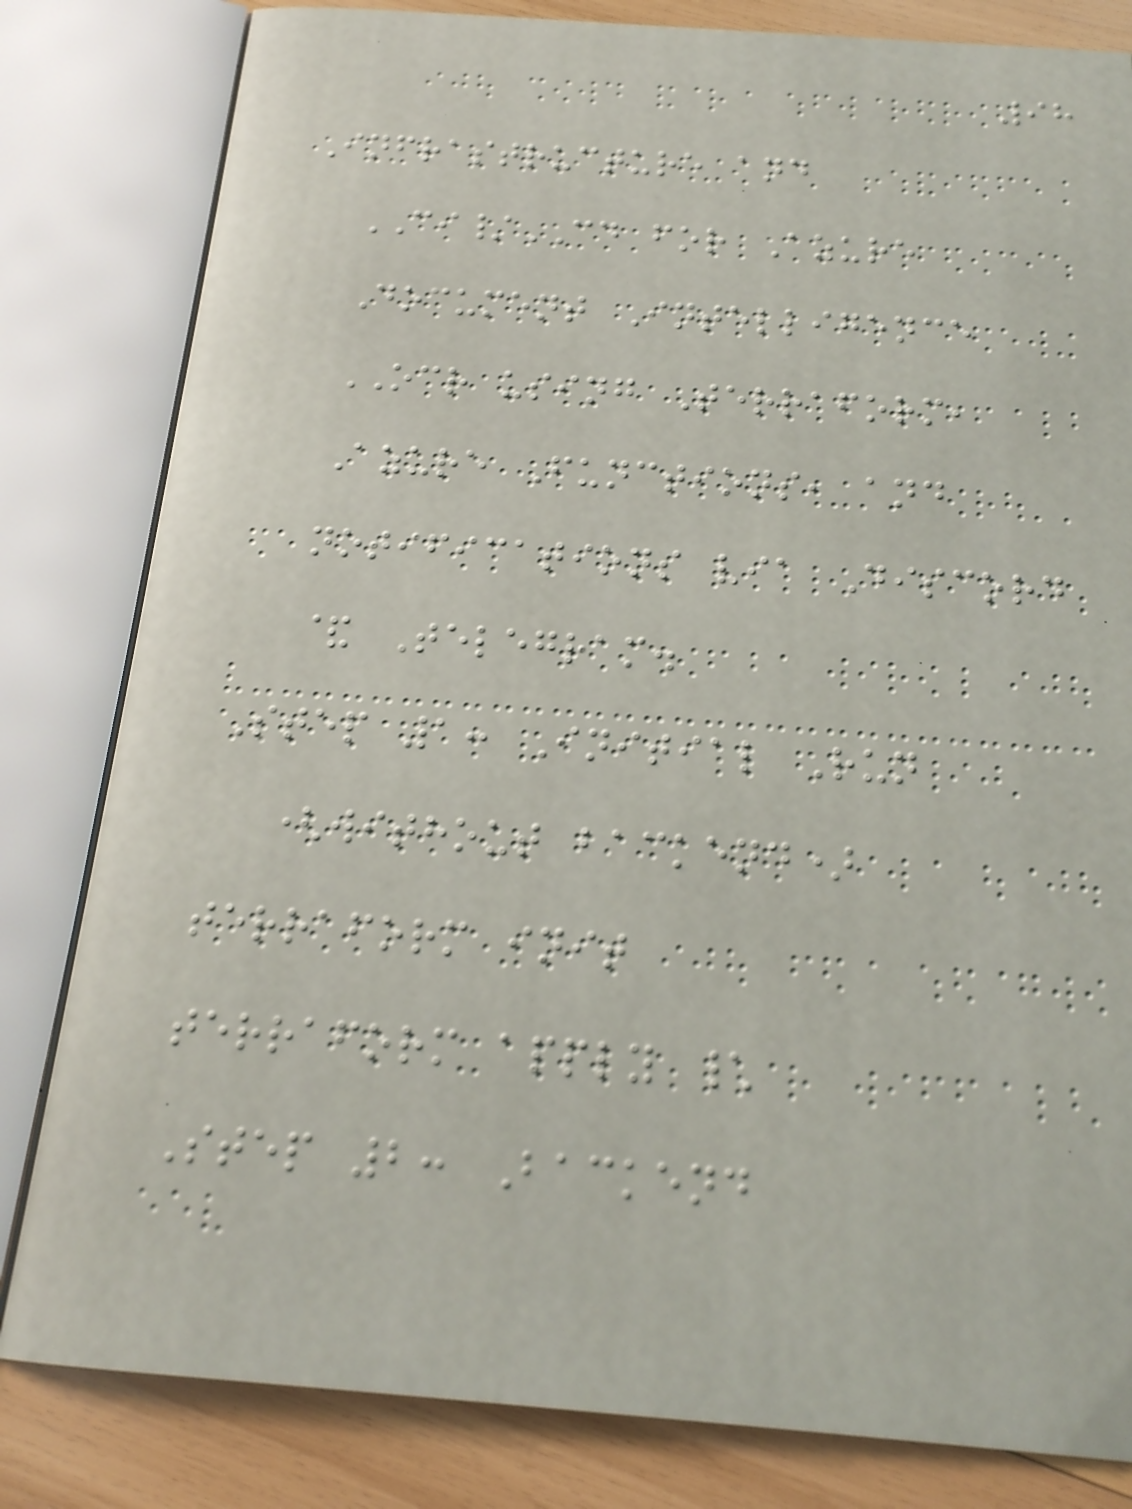98
Infrastructure and
CI/CD for Azure
Document Intelligence
OCR using Terraform,
Azure Functions, and
notifications via Discord
& Telegram.
Step 1: Initial Run
(without backend)
terraform init
terraform apply \
Step 2: Backend
